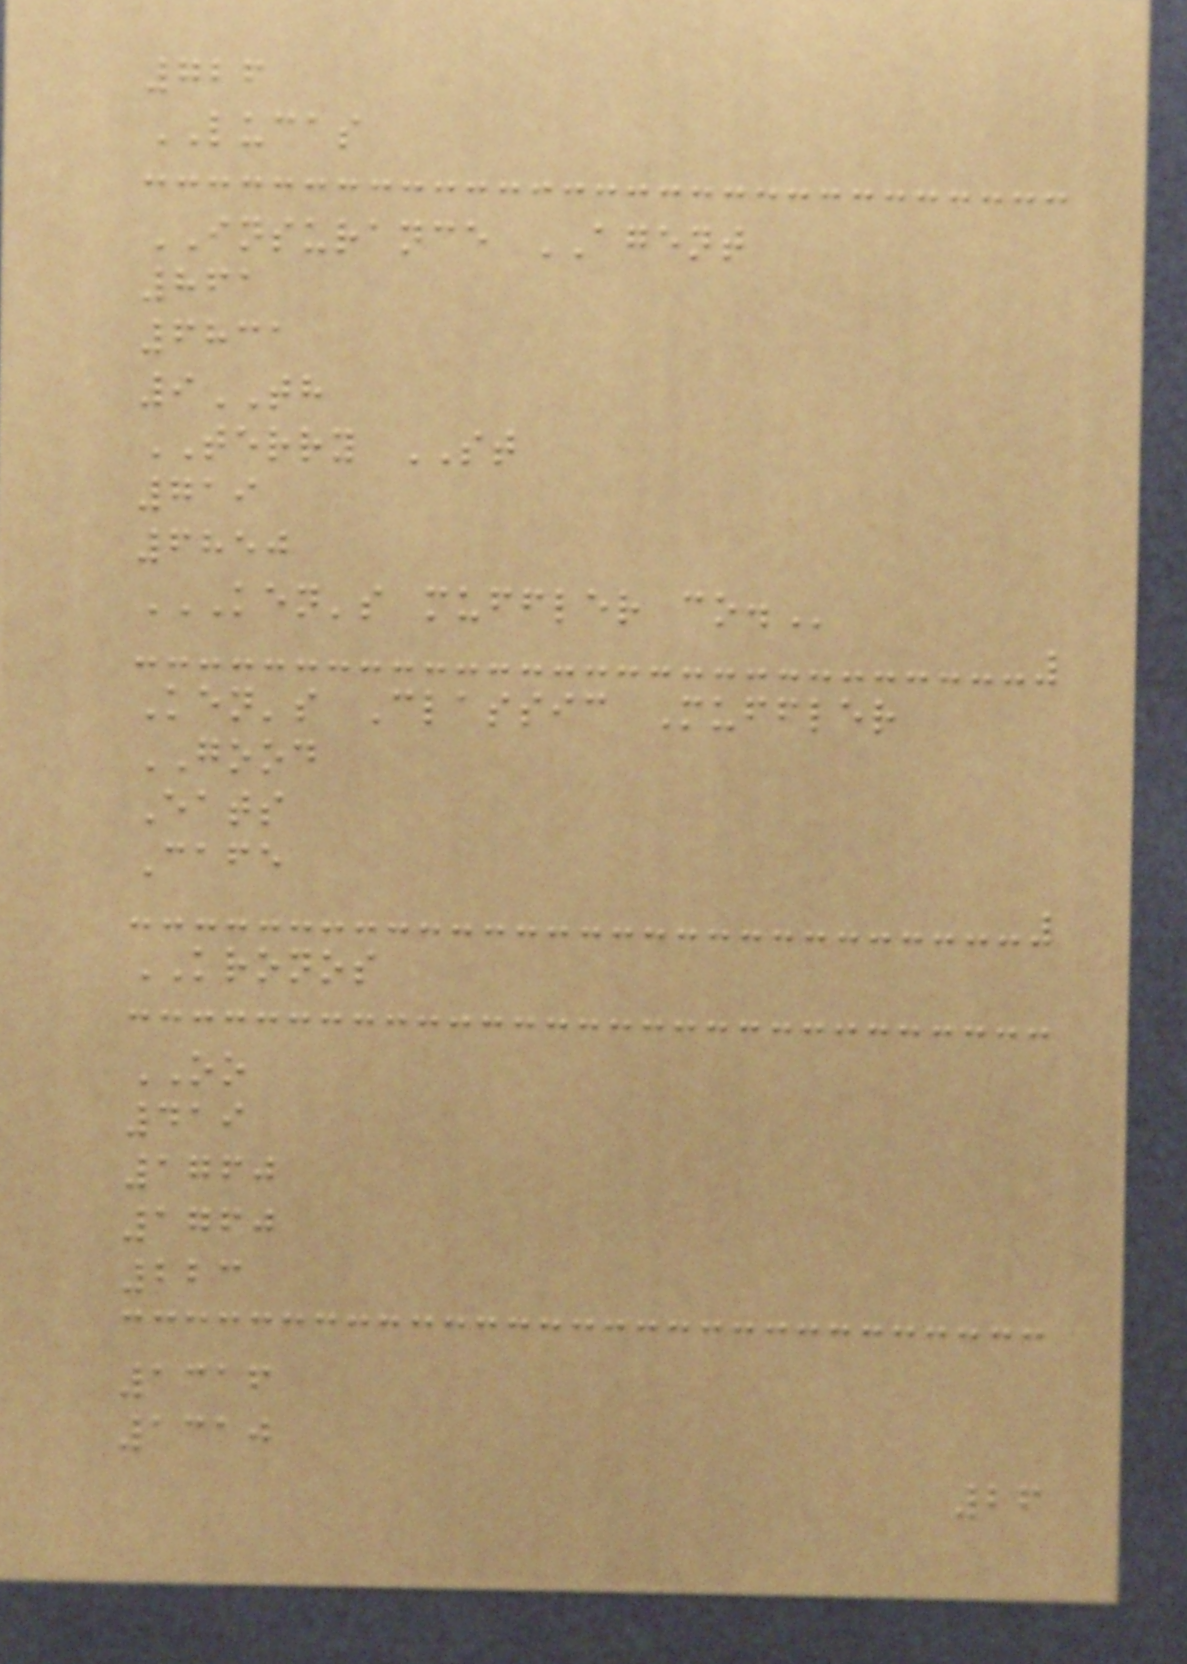726
LUCAS
INSURANCE AGENT
861
6831
9TH
TERRY ST
719
6850
KEN'S MUFFLER CO.
Ken's Classic Muffler
GOOD
Eats
Cafe
KRONOS
OO
419
1760
1760
223
1316
1310
26
